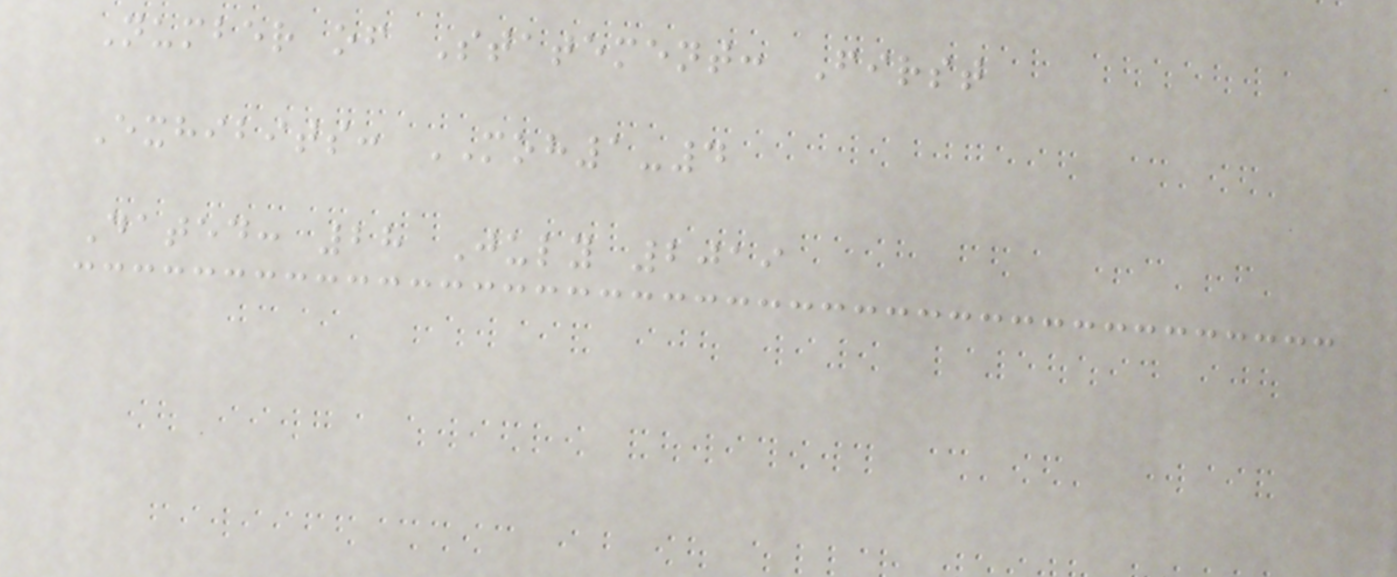Number of Statement: First
Exhibits: MOH1-4
Dated: 28 July 2019
